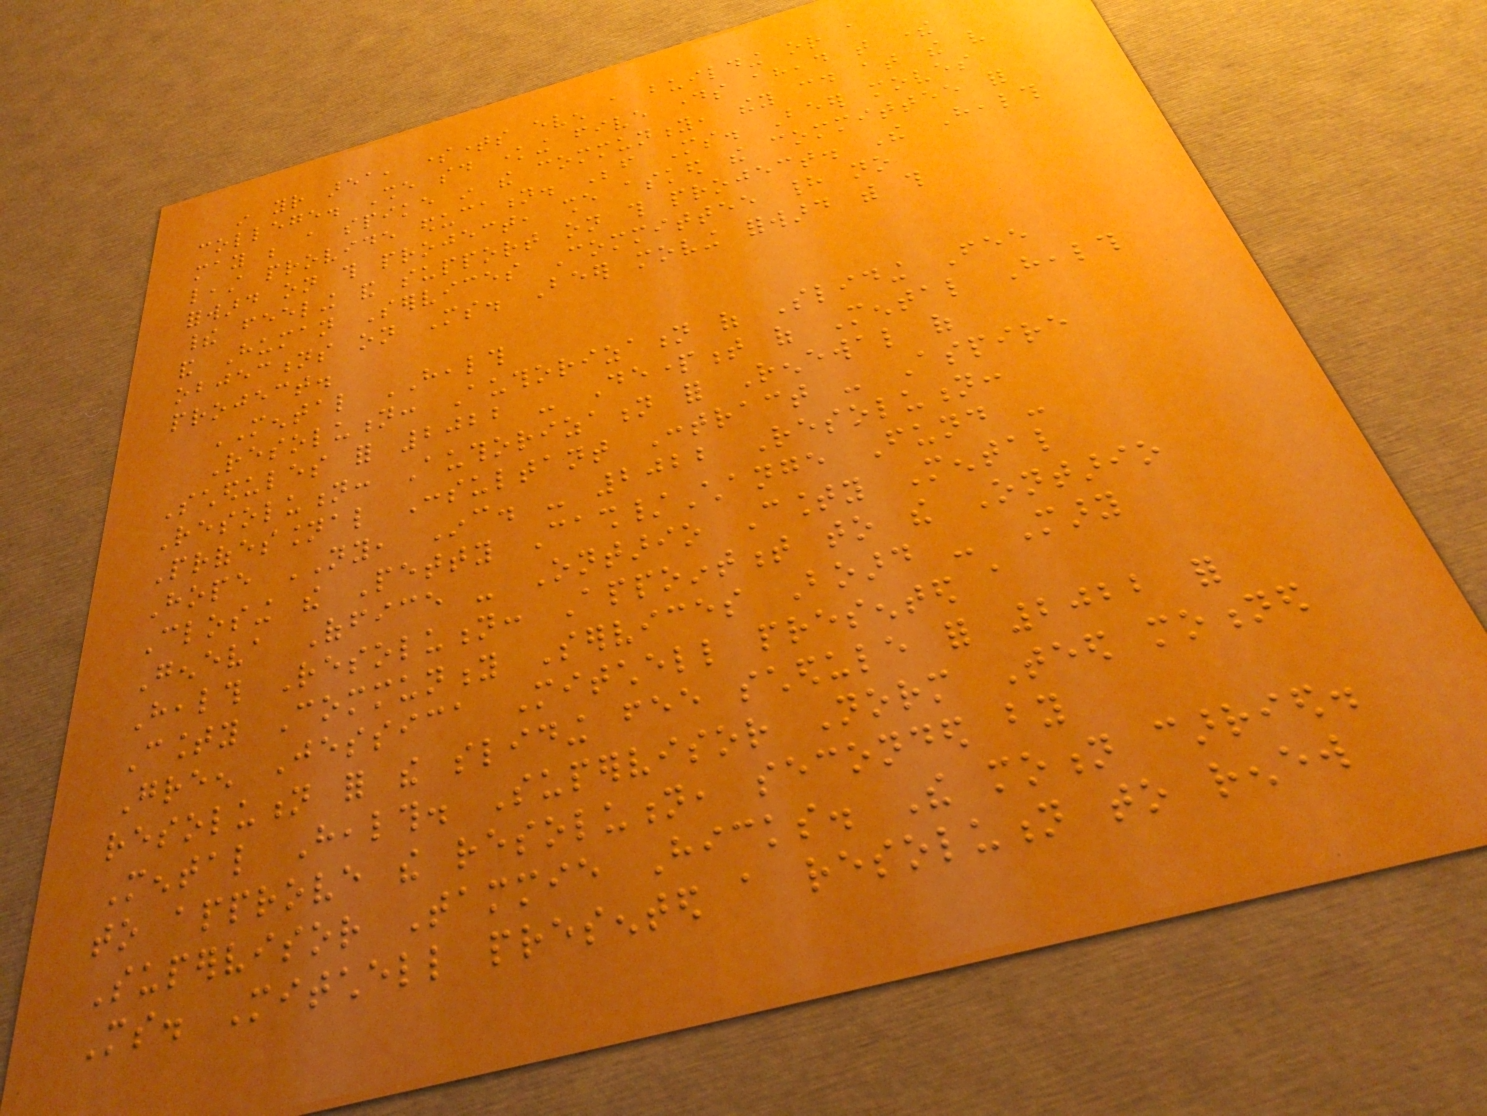in your area, sometimes even a building or a
college. She said knowing five days ahead that there
may be a spike in the community, they could at the very
least provide education. Before Ms. Beer moves
forward on this project, she asked the committee for
their feeling and support on this project. The Health
and Human Services Committee had no
objections on Ms. Beer moving forward with this
project.
MENTAL HEALTH
Resolution: Authorization of Sliding Fee
Schedules for 2022 - Department of Mental Health
Resolution: Authorization for Renewal of
Professional Consultant Contract - Aspire
Hope NY, Inc. - 2022 Resolution:
Closing the Petty Cash/Change Fund -
Geneva Office - Ontario County Mental
Health Resolution: Appointment to the Ontario
County Community Services Board - Mary
Green Jessica Mitchell presented a
resolution for the sliding fee schedule for 2022 for
Mental Health. Supervisor Norm Teed motioned
to approve the resolution, seconded by
Supervisor Tammie Hicks. The motion carried.
Ms. Mitchell presented a resolution to renew
